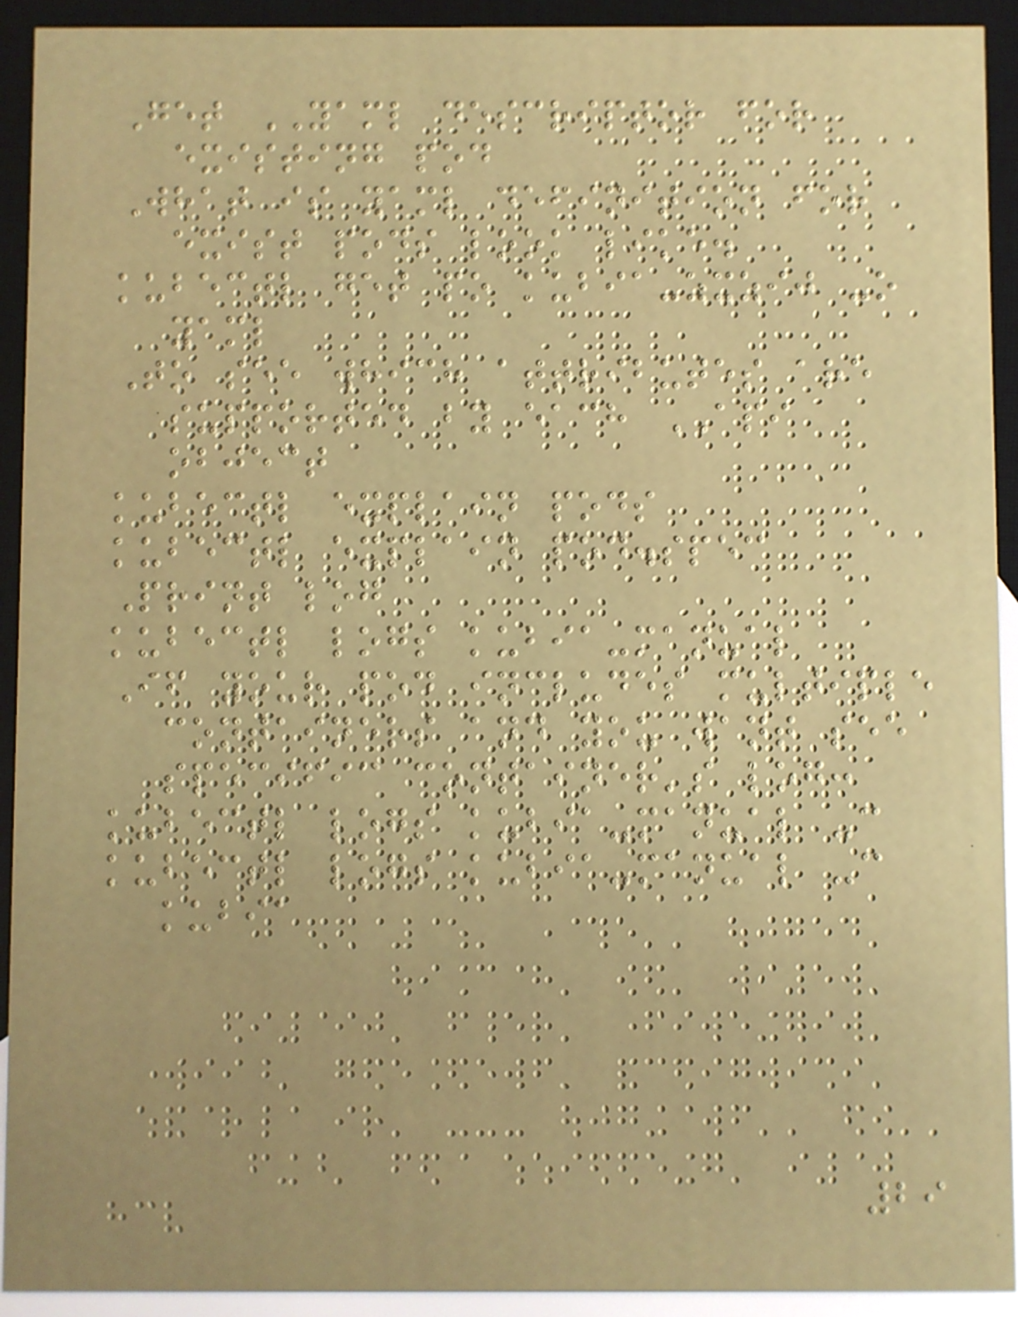Get YAML descriptor for
existing pod
What is yaml definition for
exist pods look like.
kubectl get po kubia-zxzij -o
yaml
To see which attributes are
supported by each API
object
kubectl explain pods
kubectl explain pod.spec
Print log
kubectl logs kubia-manual
If your pod includes multiple
containers and you want see
specific container's log:
kubectl logs kubia-manual -c
kubectl logs kubia-manual -c
kubia
29
